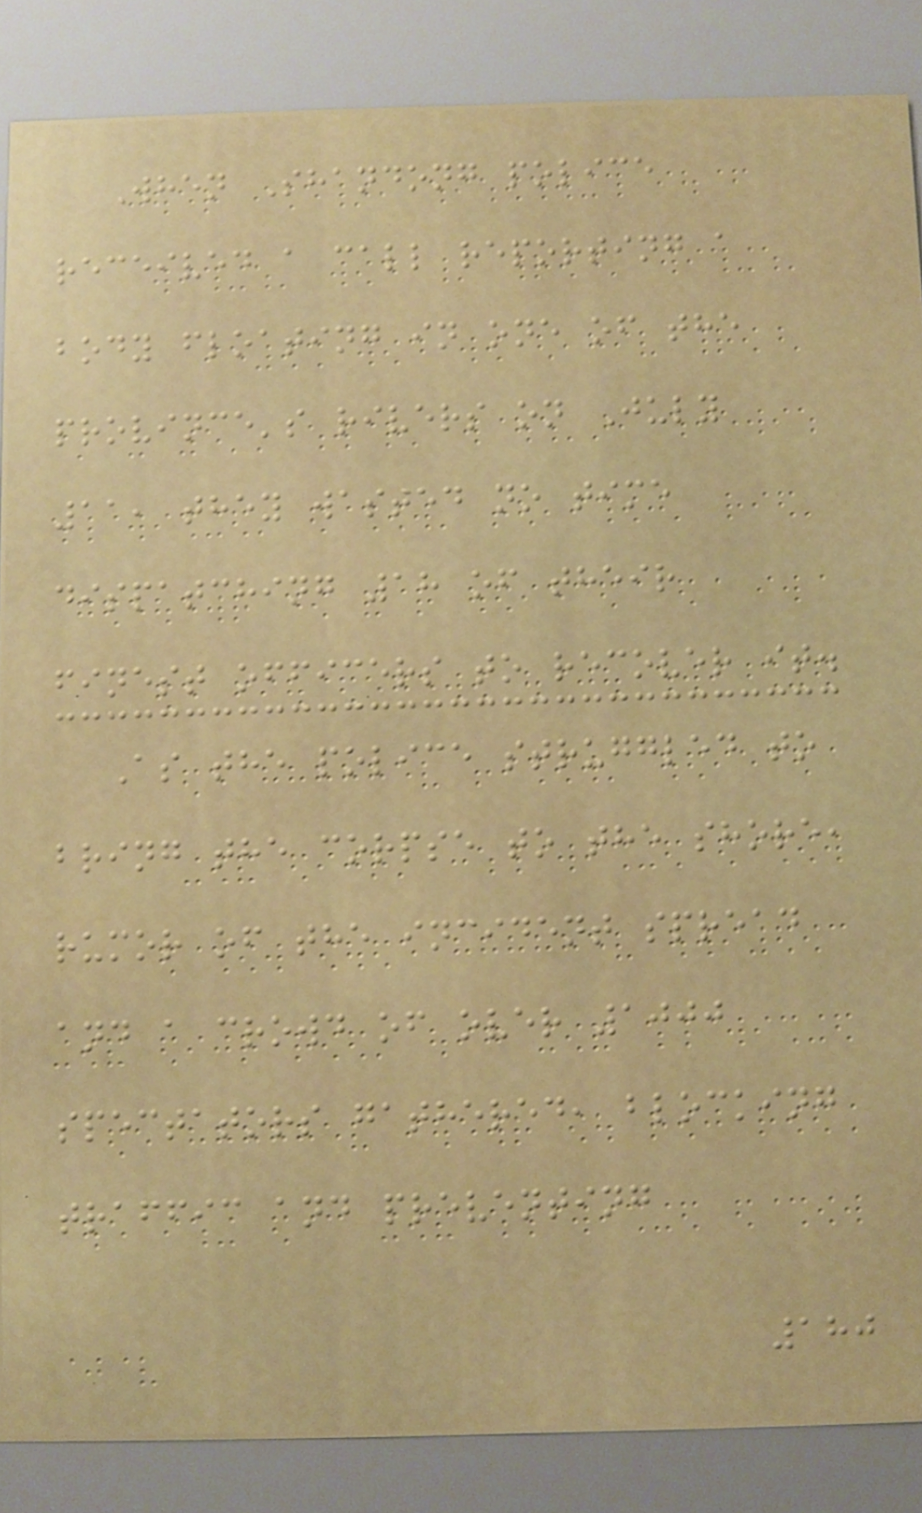When Shandong police
received a call reporting a
body floating in one of the
province's rivers on July
11, they wasted no time
dispatching 18 of their
finest officers to recover it.
As the police struggled to
bring the corpse to the shore,
rumor of the incident spread
and a crowd of over 1000
spectators gathered, blocking
traffic and preventing
180
